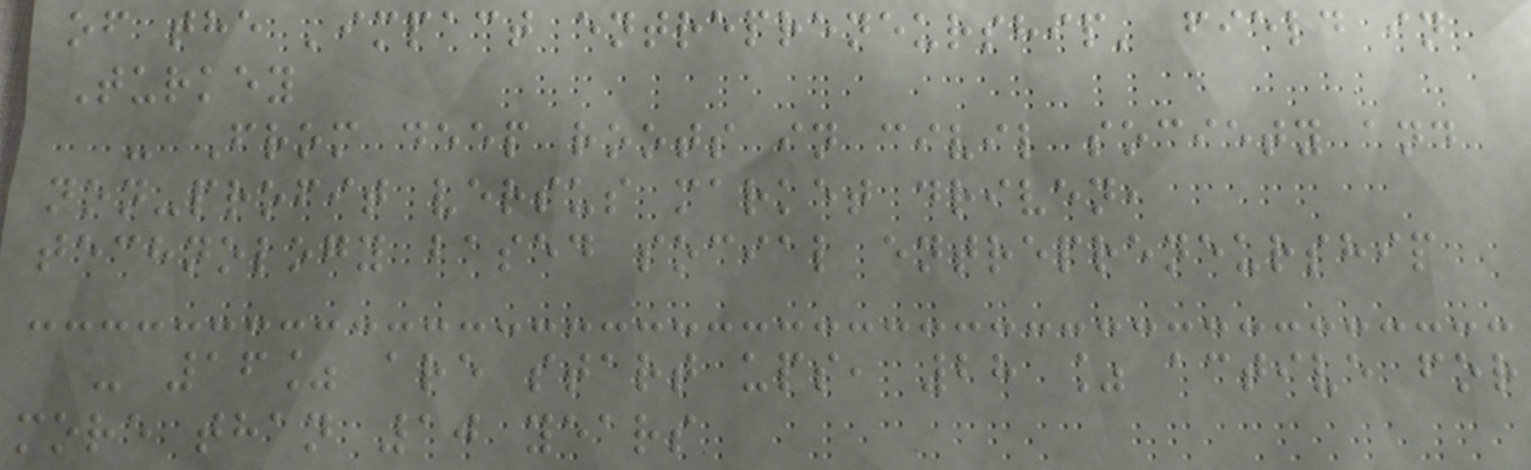of the 'impact entrepreneurship' field in
Turkey
- From deep roots in civil society and
non-profit versus market driven,
technology based social entrepreneurship
- 16% are start ups, 28 % active for
more than 10 years
